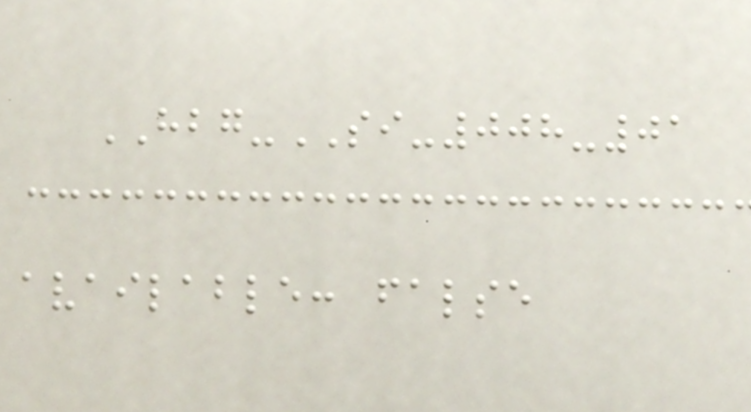HBG-SI-008-01
available: false
